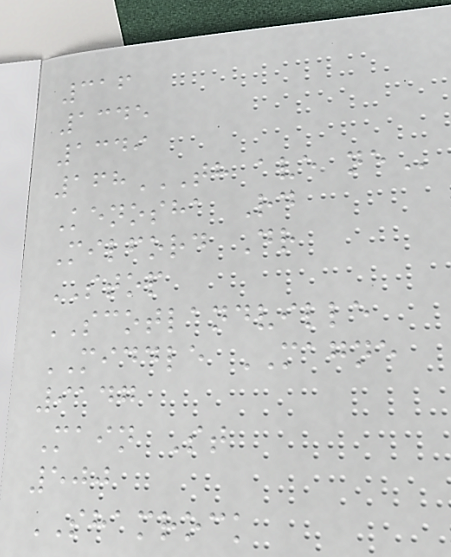316
1345
1349
168TH AVE NE
Kenosha Rd
Milford Dr
STOP
SCOTLANDVILLE
MIDDLE MAGNE
9147
Main St
500
SHAMROCK
